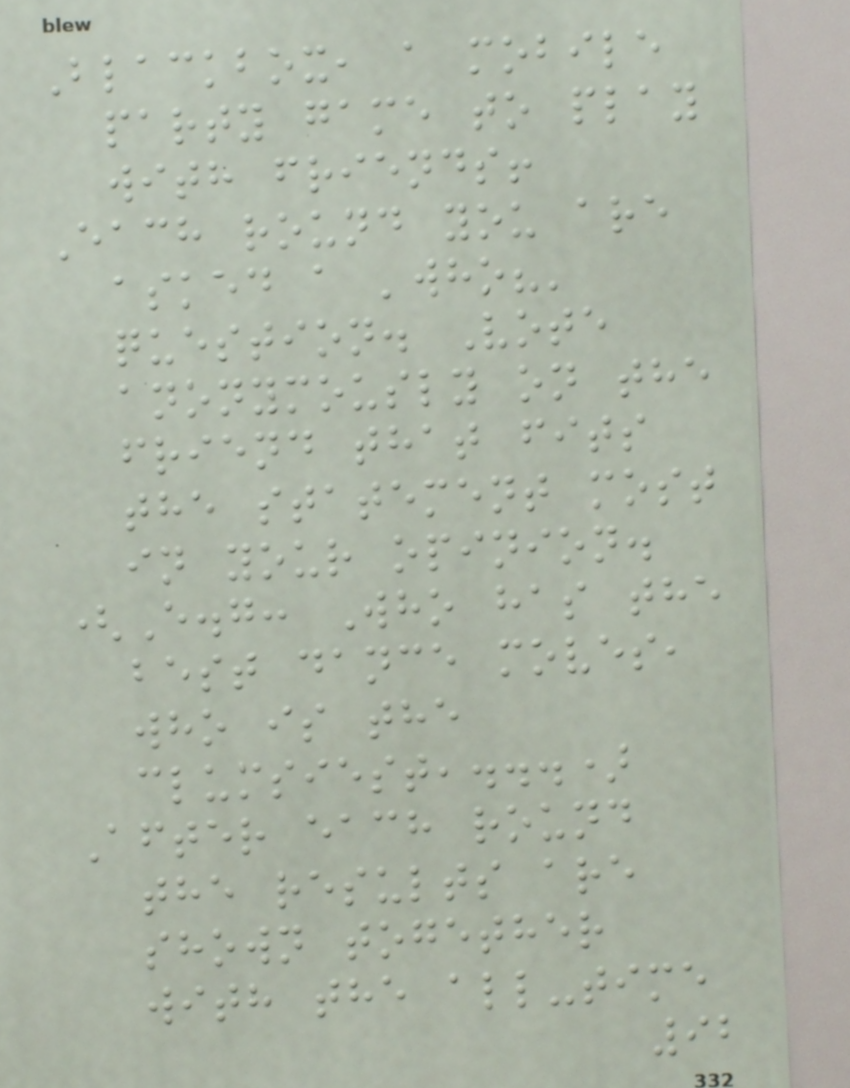Blackbox, a mobile
party game to play
with friends!
Each round you are
asked a 'who?'
question. Vote
anonymously on the
friend that fits
the statement most
in your opinion.
(E.g: Who has the
best dance moves,
who is the
clumsiest,...)
After each round
the results are
shown together
with the all-time
92
